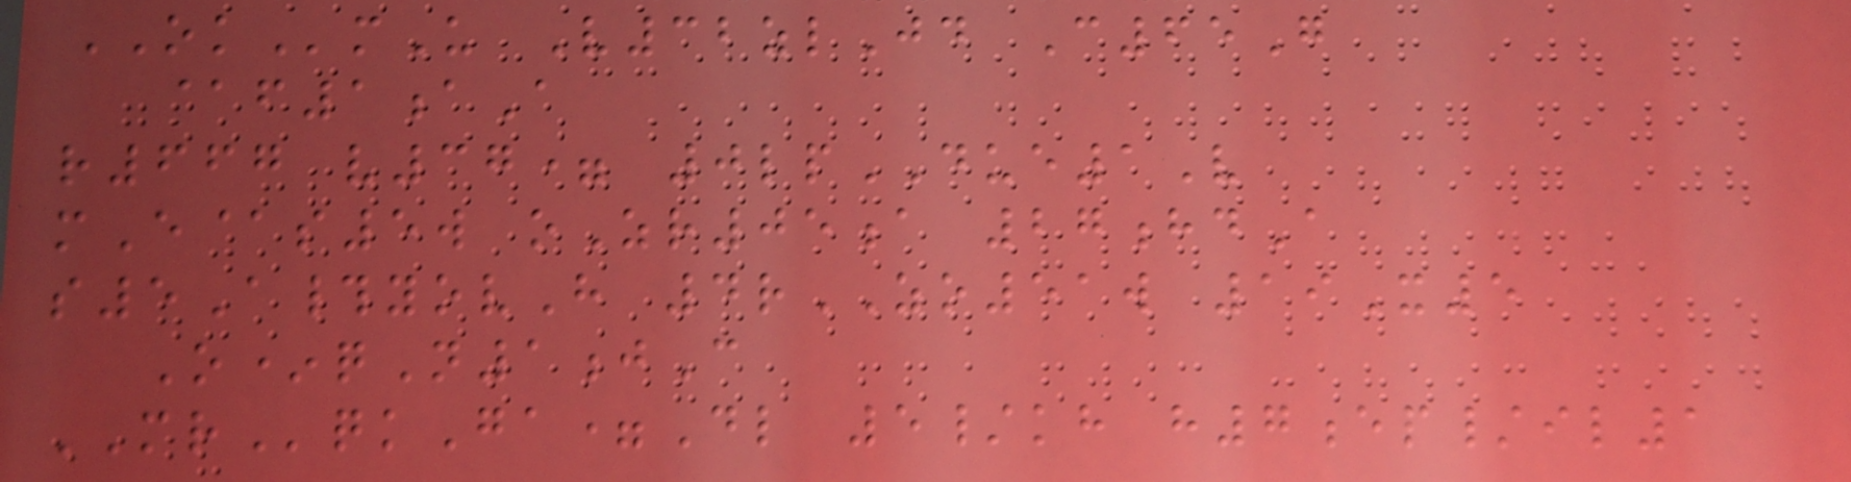OKmU V32zlJd C65G
@f1aA
r667 v37= 0lpDUE1V
mE@s5w oZr05a 27hdA
s5A#yovH 4rZO51w 19X5
O*qN1jC
MRqkGa=Dl 5/kh h7ep/il1
